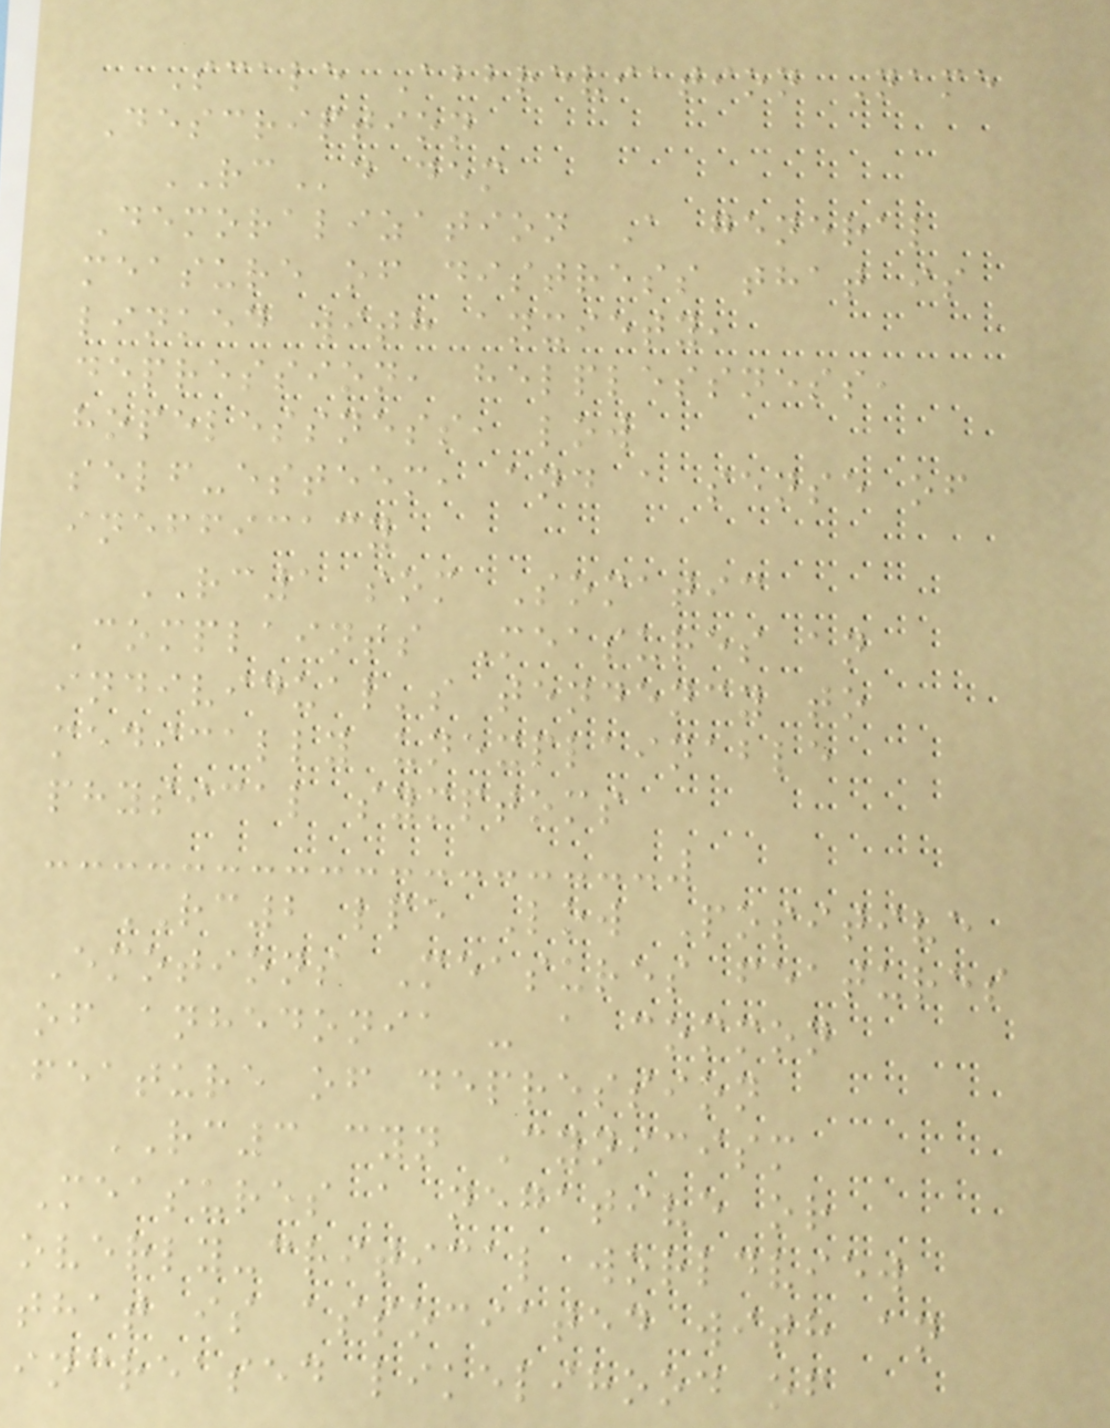Scale Abbreviation Name
Description
RCd dem
Demoralization A general
measure of distress that is
linked with anxiety,
depression, helplessness,
hopelessness, low
self-esteem, and a sense of
inefficacy
RC1 som Somatic
Complaints Measures an
individual's tendency to
medically unexplainable
physical symptoms
RC2 lpe Low Positive
Emotions Measures features
of anhedonia - a common
feature of depression
RC3 cyn Cynicism
Measures a negative or
overly-critical worldview
that is associated with an
increased likelihood of
